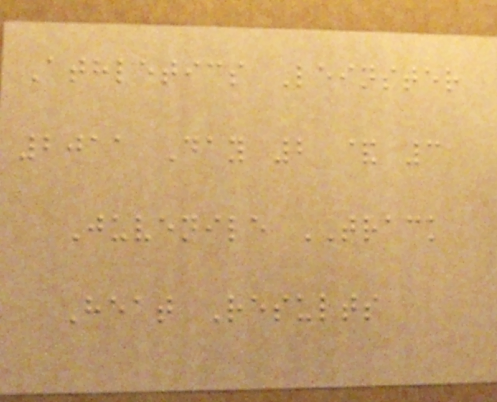Athletics Leinster
2011 Day 2 & 3
Juvenile TRACK
Heat Results
